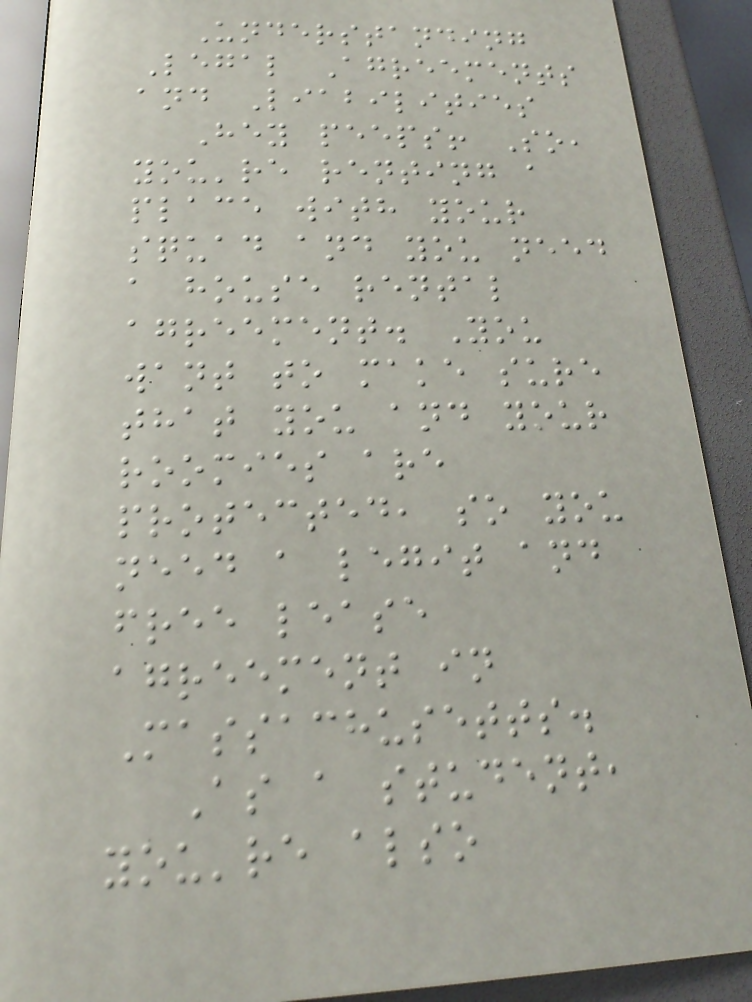Understanding
Legal Agreements
and Liabilities
Hey peeps! So,
you're renting a
place with your
squad and you need
a house rental
agreement. You
want to make sure
that you and your
roomies are
protected, so you
need a legit and
free lease
agreement in
Massachusetts.
As a student,
you're also
